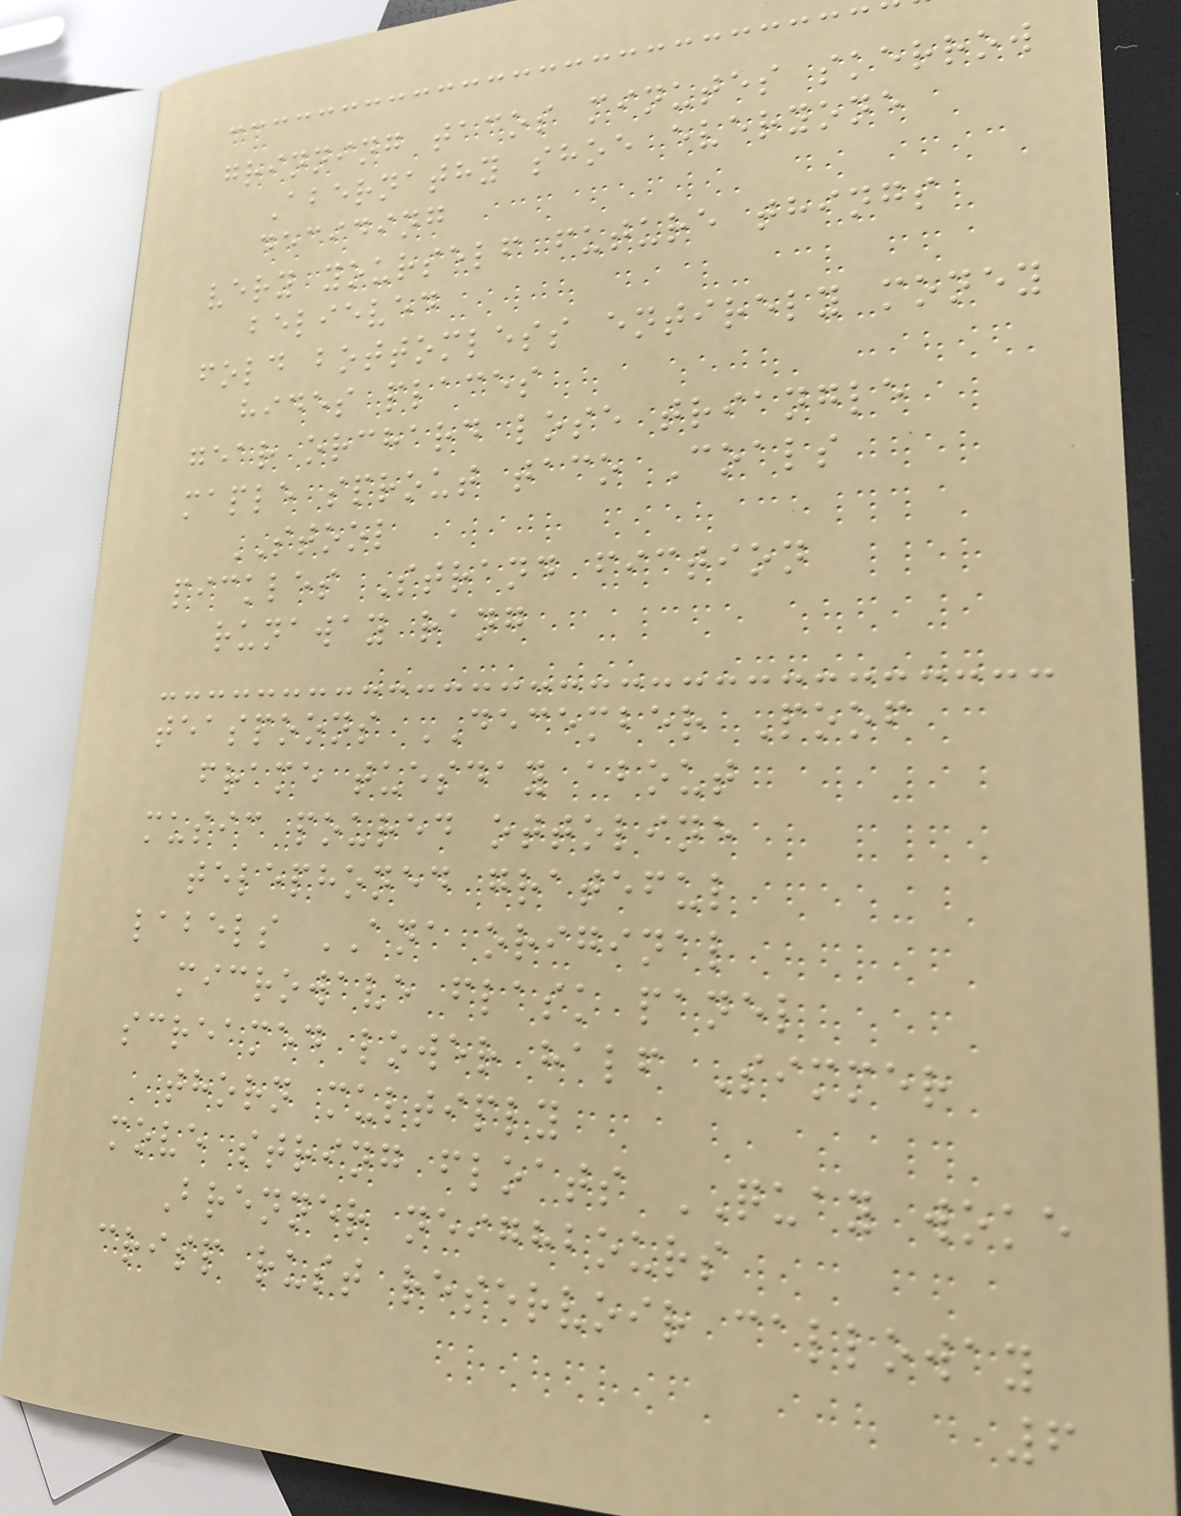grinning tacos minutes skerrow
Abernathy shoe everyone
deciding
very yourself future things
believed
fold bottomless entirely money
hides places
gear orchard lose triangle
maple sprout taco Coals
STOOL
pickles Strand fiction
runaway rang
teaspoons DECEMBER Poof
frame tuesday about
music poured ottoline
telephoned grateful
labels ANA original
microwave flask panel
screamed lower half Simmer
thorn multiply
move string floats QUAY woke
Brenner neighbours
crisp rust reservoir calloway
6
